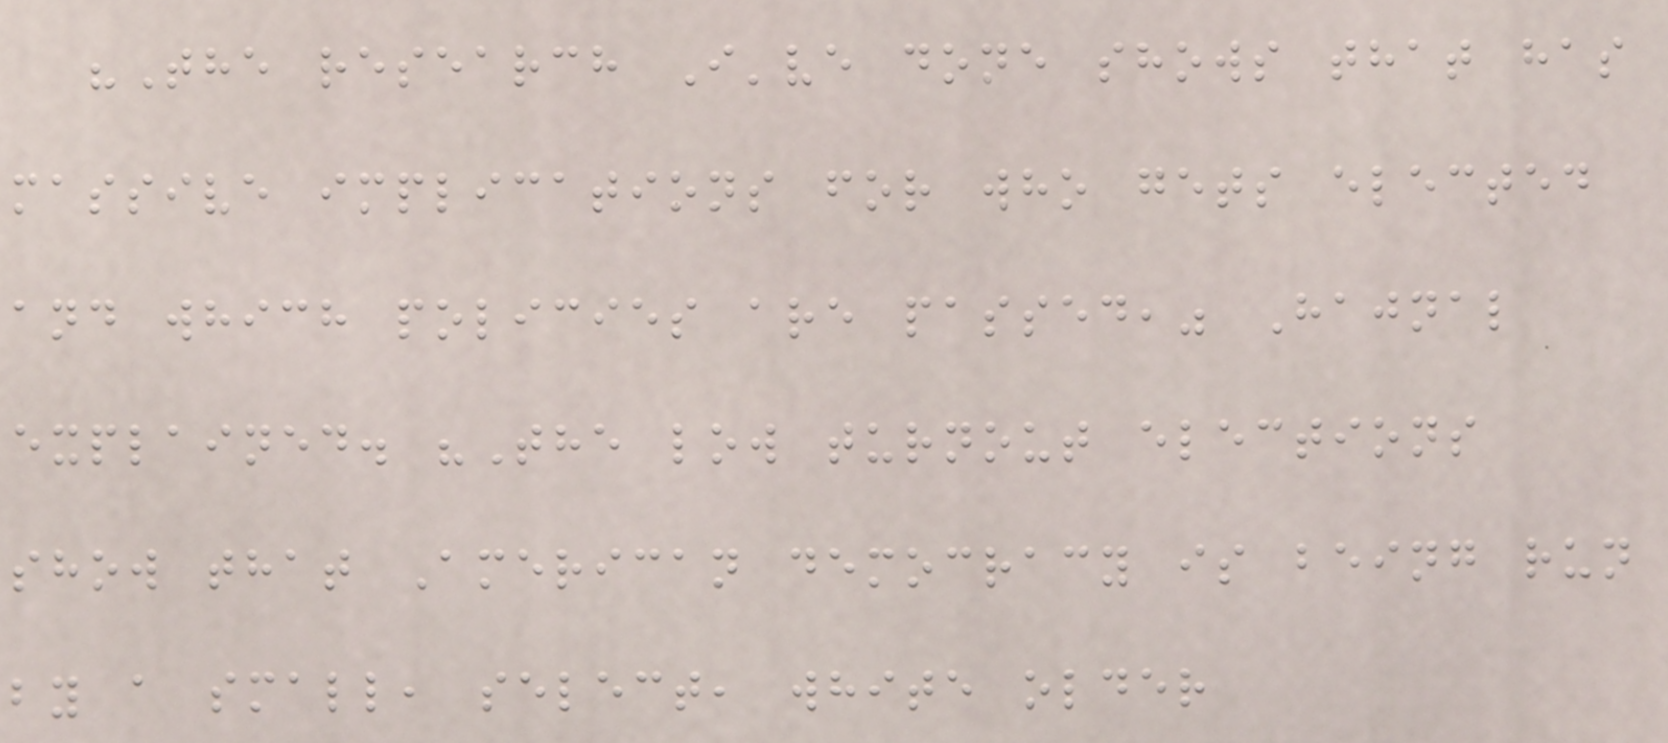"The research I've done shows that has
massive implications for who gets elected
and which policies are passed," Hajnal
explained. "The low turnout elections
show that American democracy is being run
by a small, select, white older
